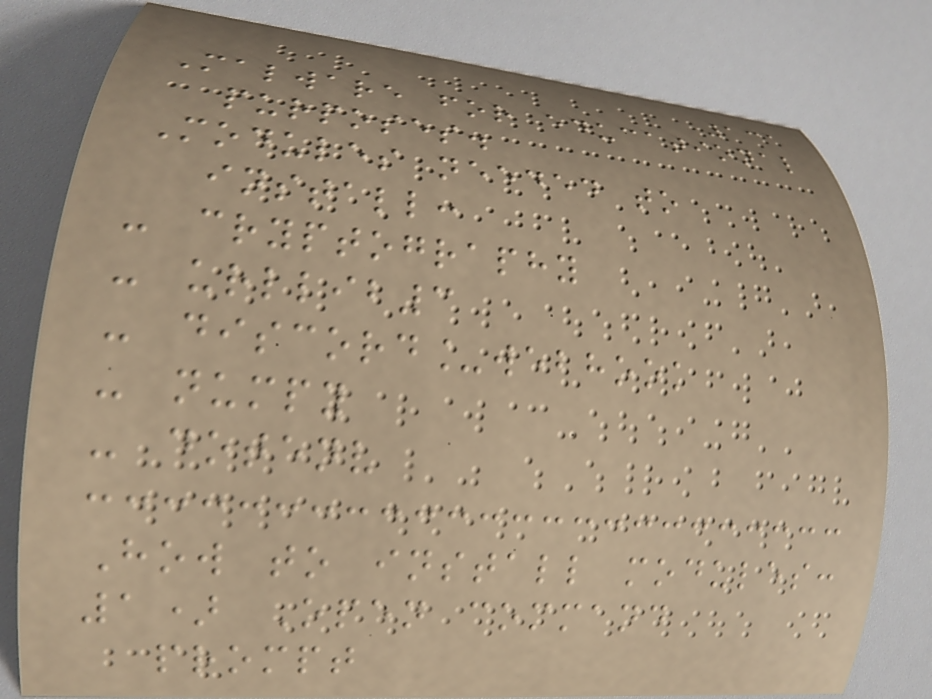131
Malware for educational
purposes.
Modules needed to
install:
- cryptography
- urllib3
- discord_webhook
- numpy
- dotenv
How to install modules:
1) Open command
prompt
